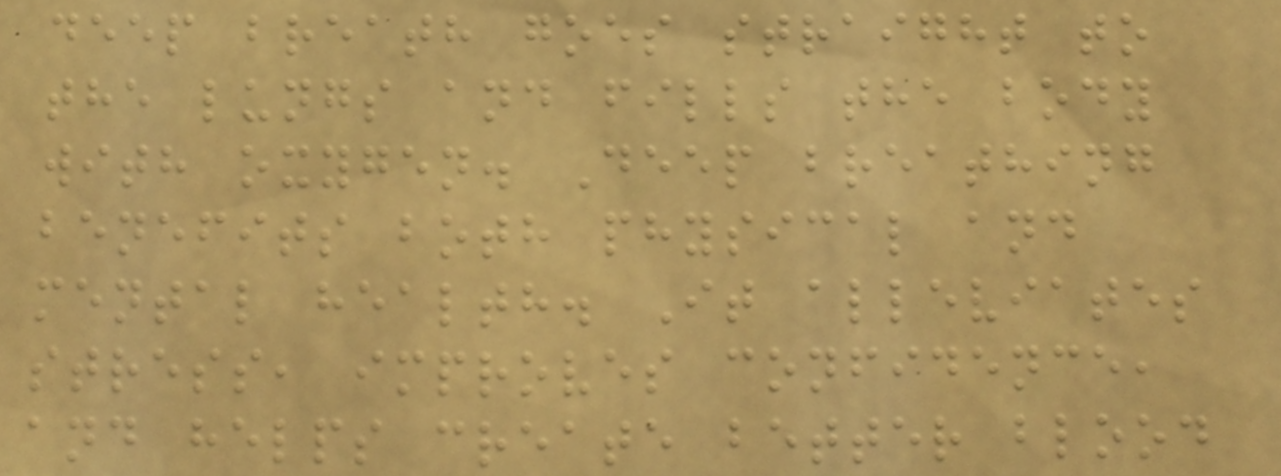deep breath goes straight to
the lungs and fills the body
with oxygen. Deep breathing
benefits both physical and
mental health. It alleviates
stress, improves confidence,
and helps create better blood
